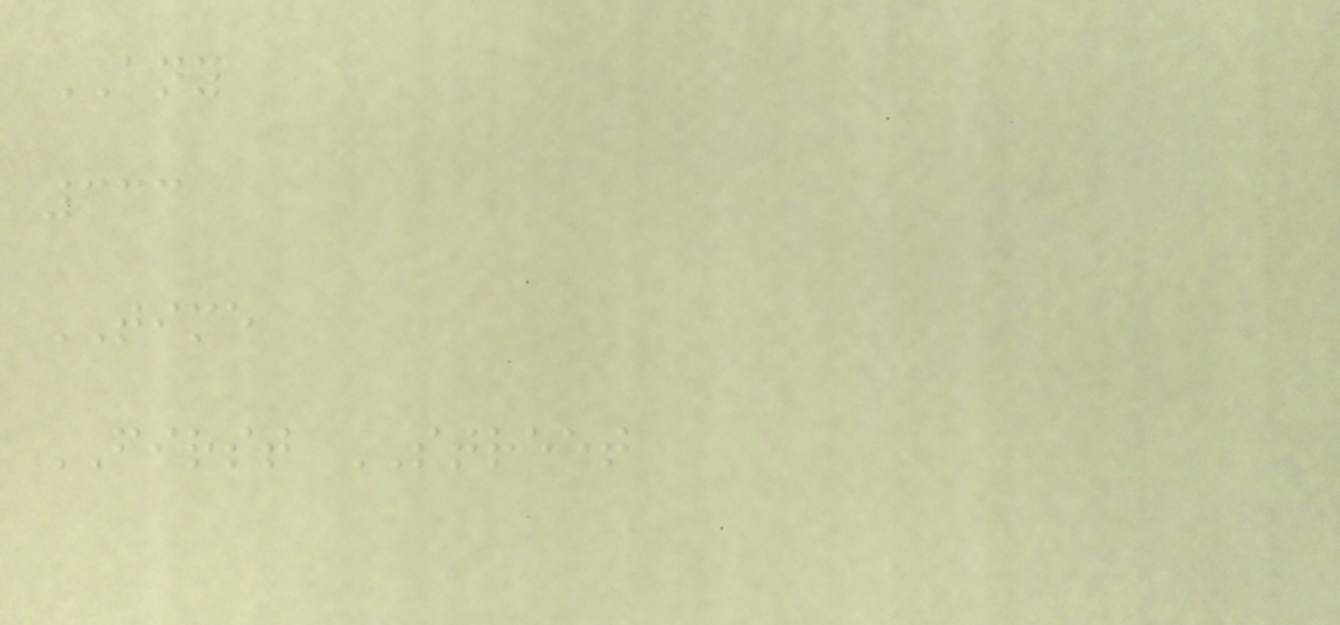ANY
333
TIME
FIRST STREET
